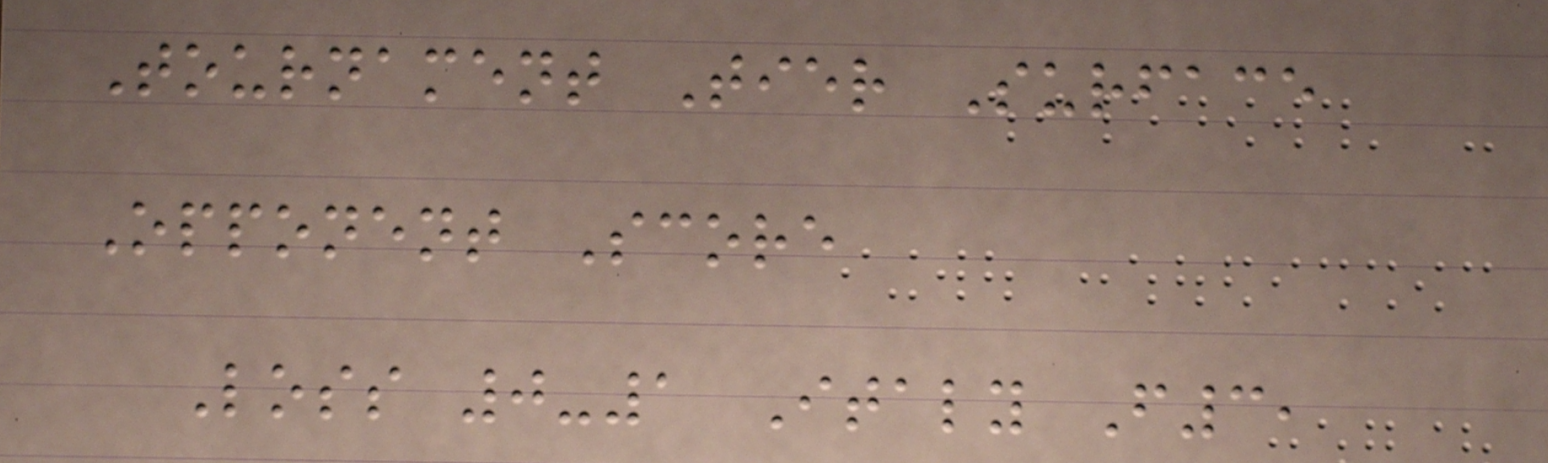Tournament Tier Surface
Opponent Score
Loss 0-1 Italy F3,
